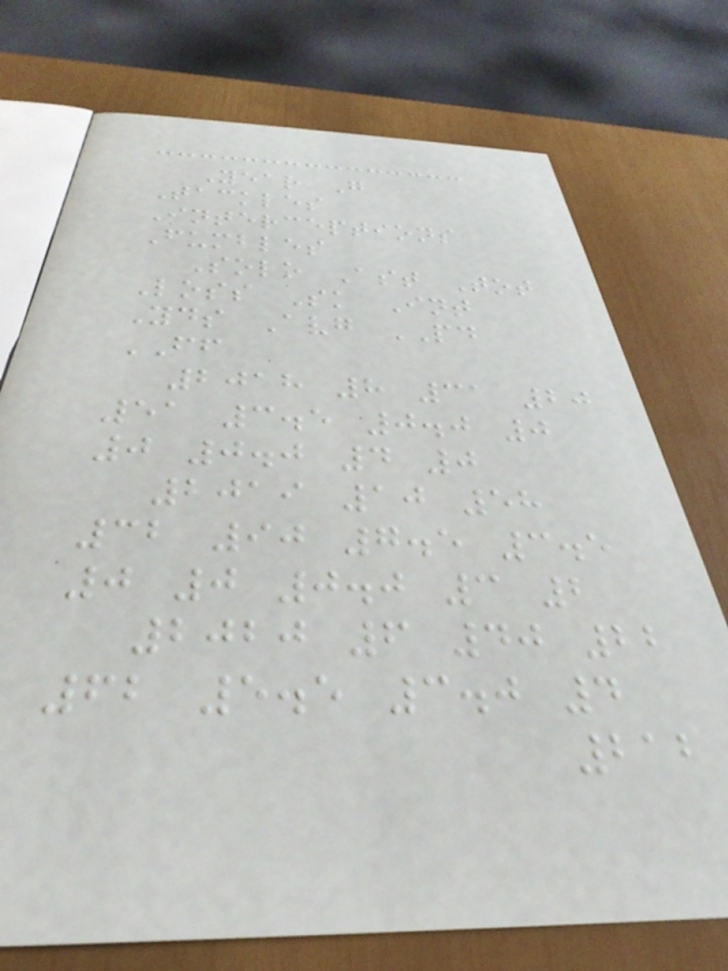Year G
Tackles
Interceptions
Fumbles
Solo Ast Tot
Loss Sk Int
Yds Avg PD
FF
2018 8 31 20
51 3.5 0.0 0
0 0.0 4 0
2019 10 58
32 90 7.5 3.5
0 0 0.0 3 2
2020 6 40 22
62 5.5 3.0 4
212
